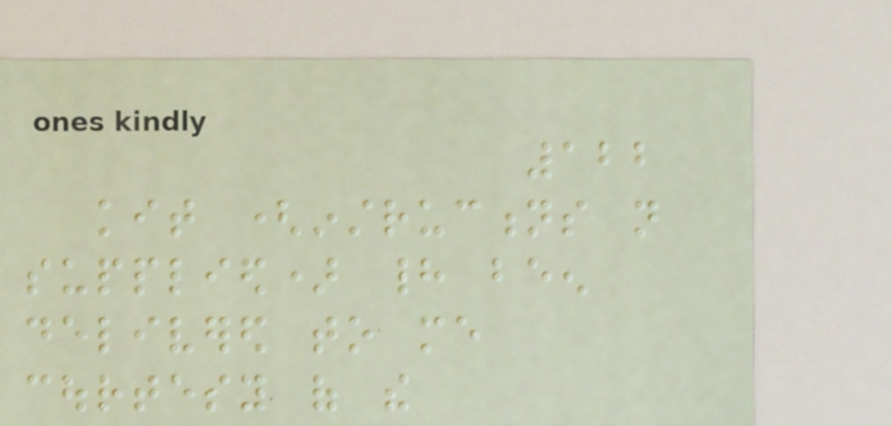122
kit (instructions not
supplied) had been
delivered to me
courtesy of the
